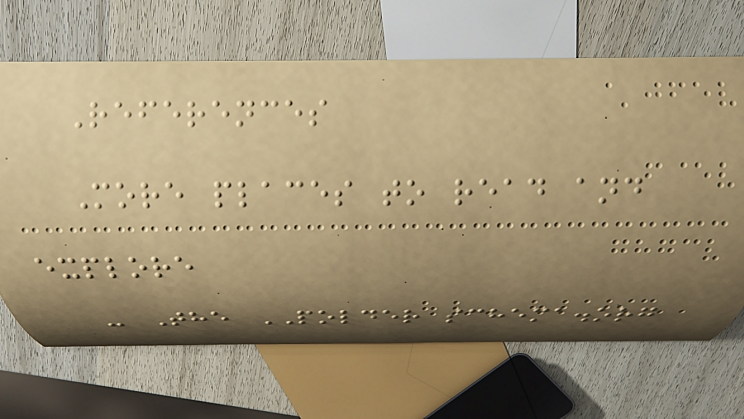References
More places to read and
explore
- The POLDER schema.org
